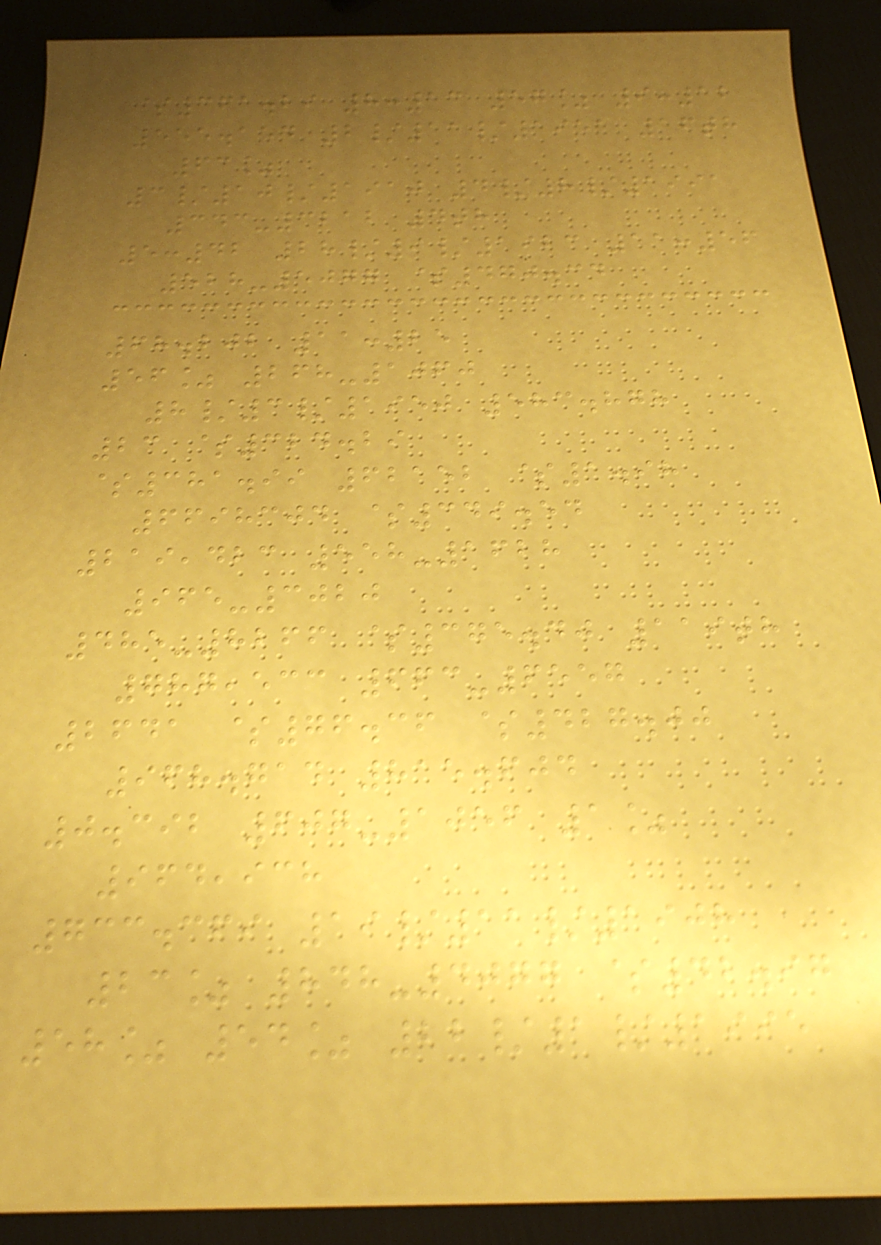$361.29 8:13 57% 9:12
555.154 2/11/1951 16th
63%
3/10/1910 4/8/1991
343-3212 4th
5:42 28/9/1923 11:56
528-5077 $470.34
68.202 11:25
56% 268-1060
8/3/1950 583.878
23 $324.29
$381.99 62152 $1.98
6698304 $349.54
219,423 558-1628
965-3020
485-8266 $375.40 119th
787,533 663-6557
2641 $76.36 $427.00
968.714 815.604
0.392 607-1056 1%
964,938
733.369 19/11/1908
23% 848-4077 $42.97
58% 54% 22/1/1995
